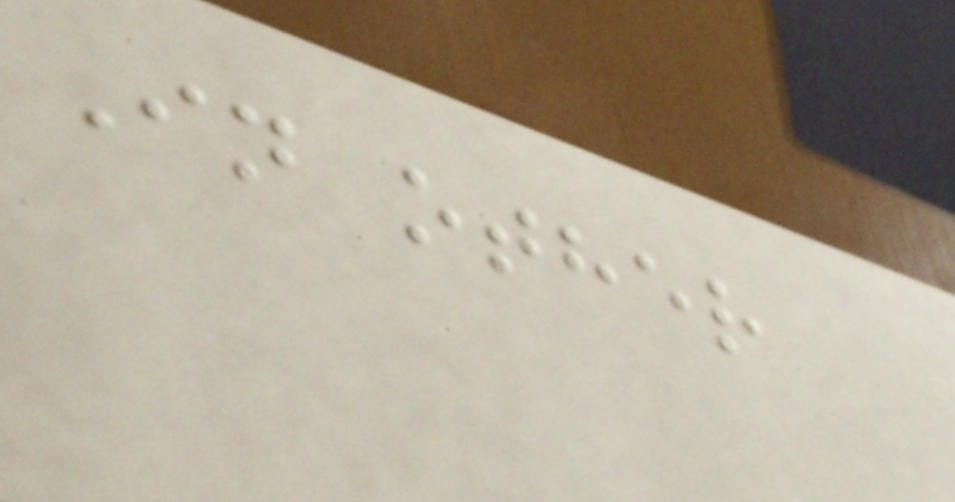In other
